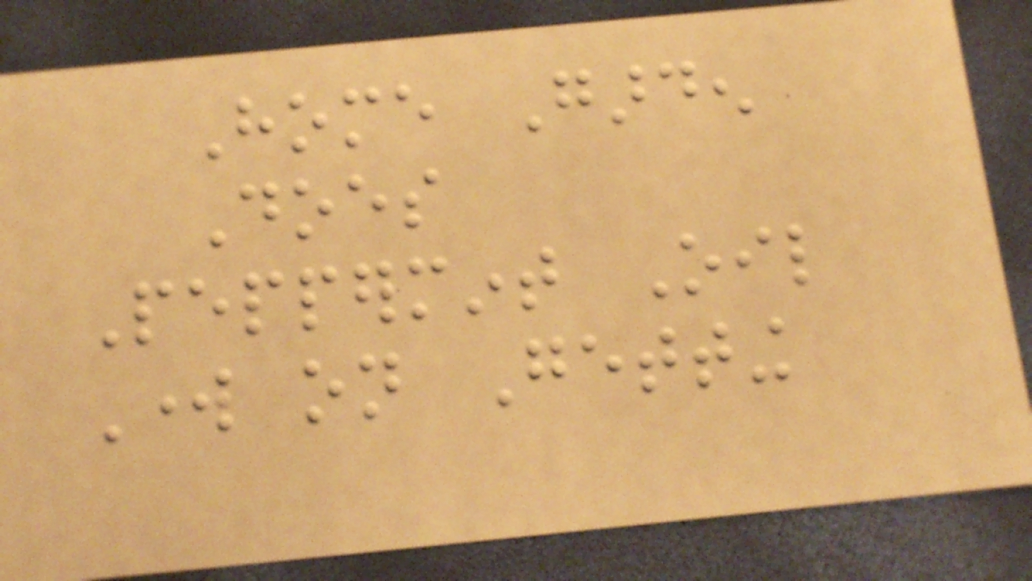Home Garden
Does
Peppermint Oil
Work on Getting
